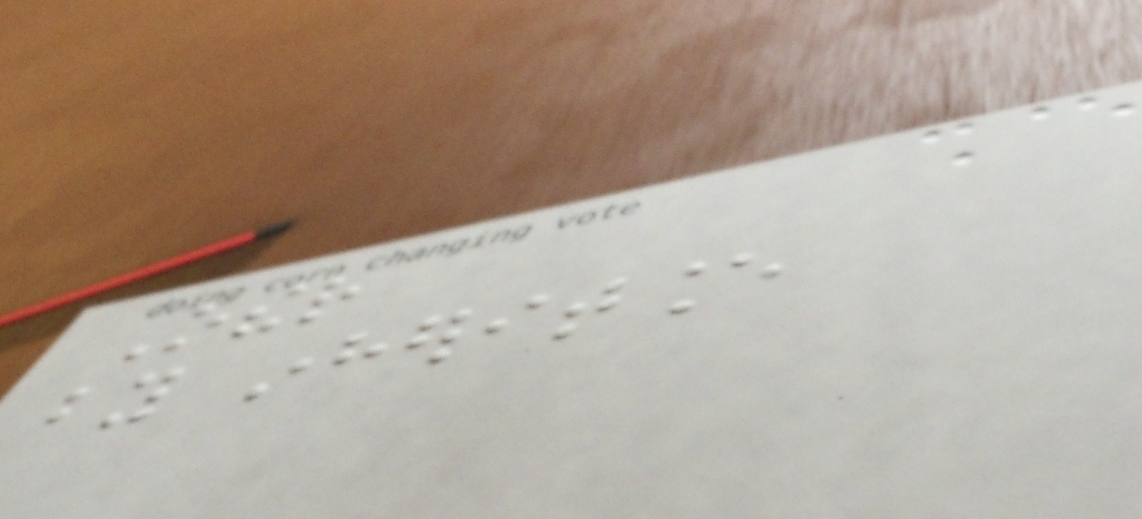Other
by inheritance
